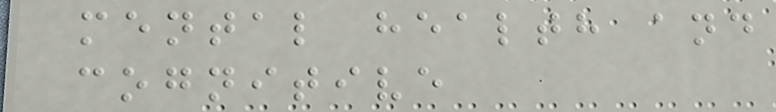mental health and
cognitive
